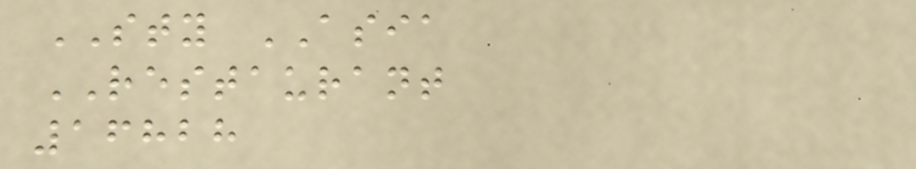STY ASIA
RESTAURANT
16828
